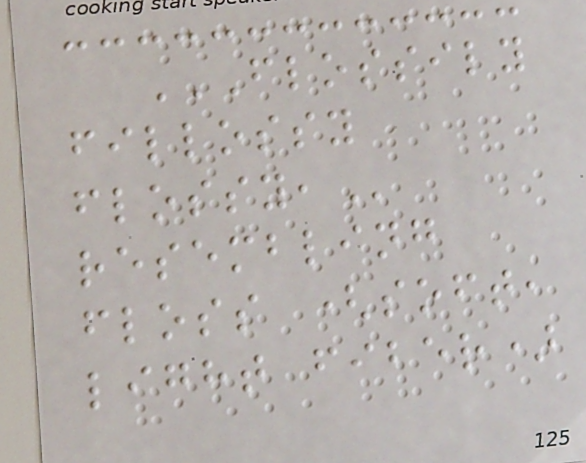FLOSSILY
FILLOSSY
FLOSSY,
resembling
floss (soft,
light fiber)
